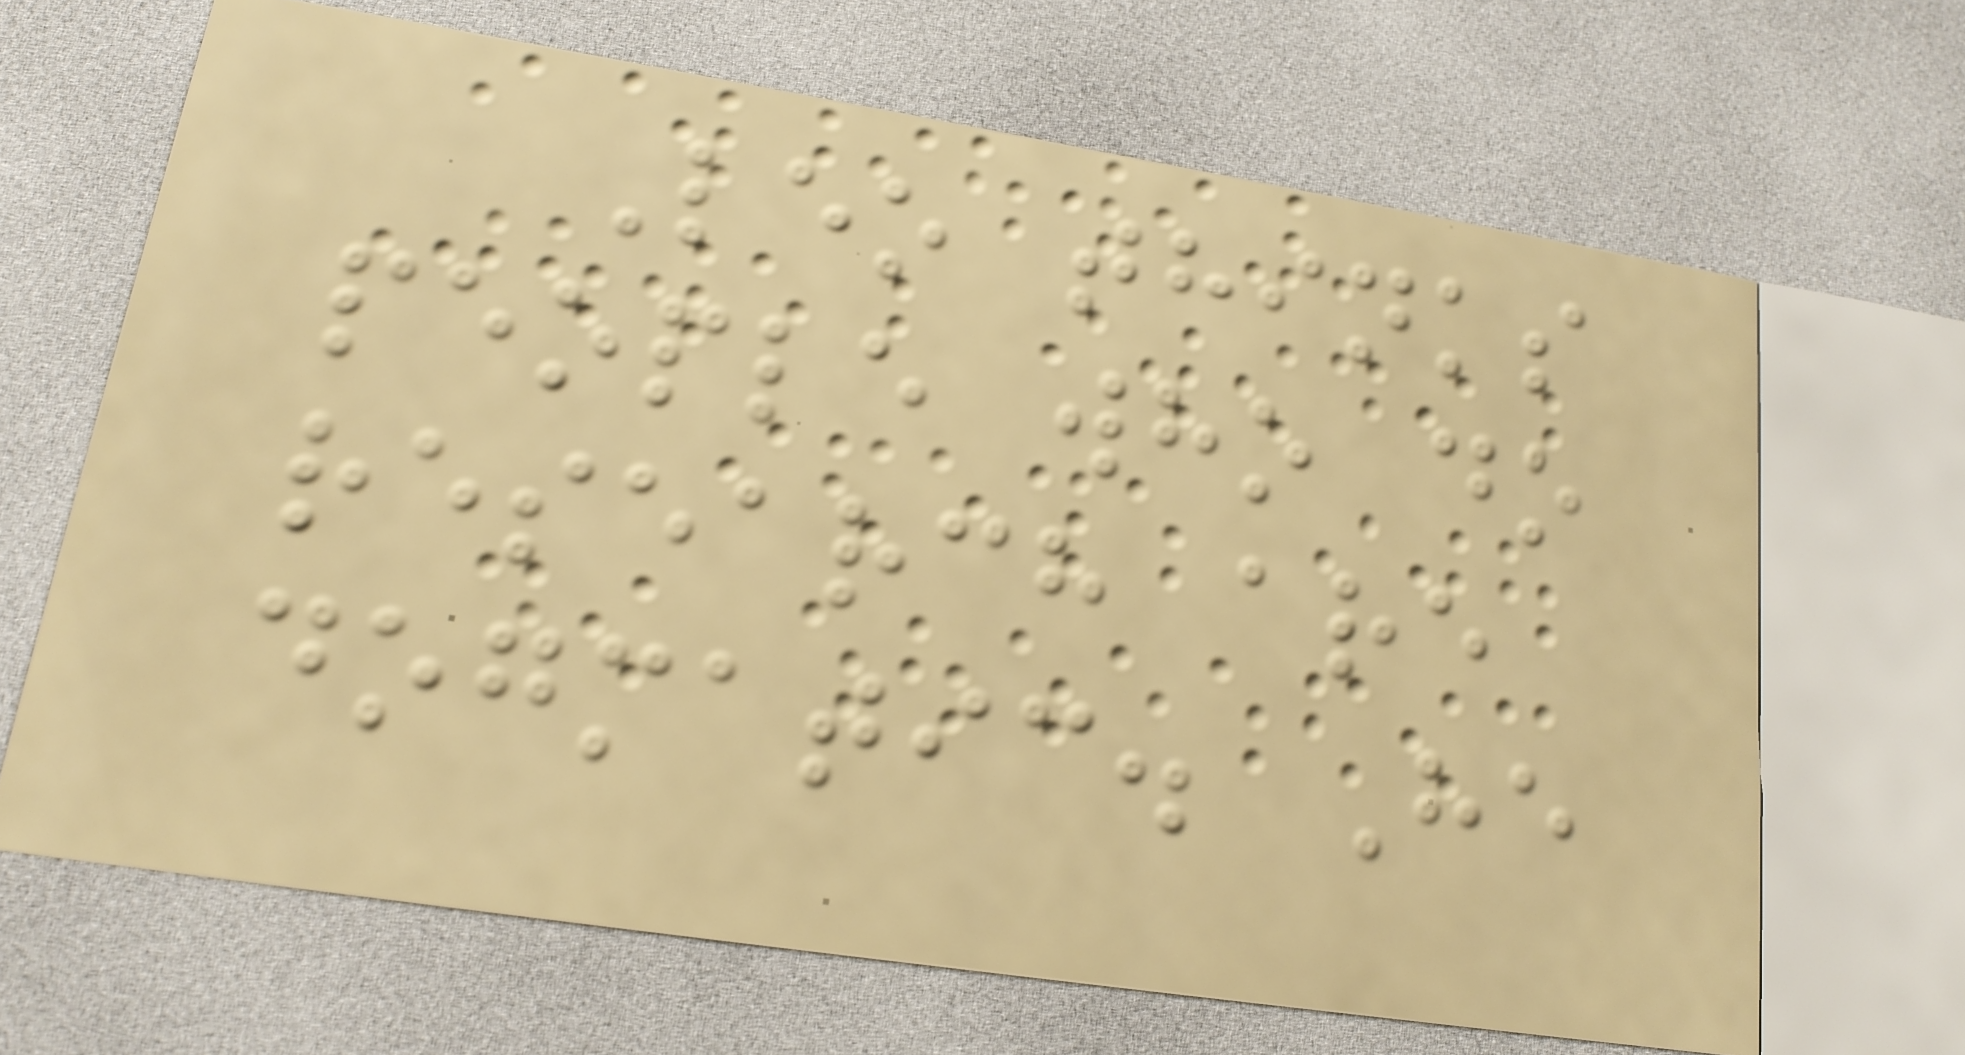Leo thinks
people who do
research are
dogmatic. He
